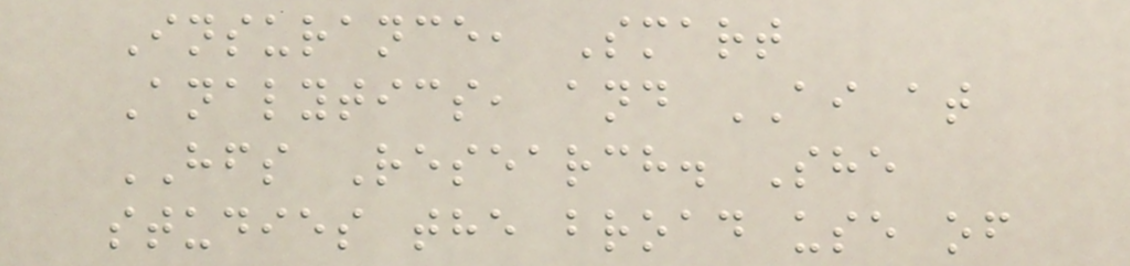Insurance, Smart
Analytics, and AI at
HFS Research. She
studies the broad use of
